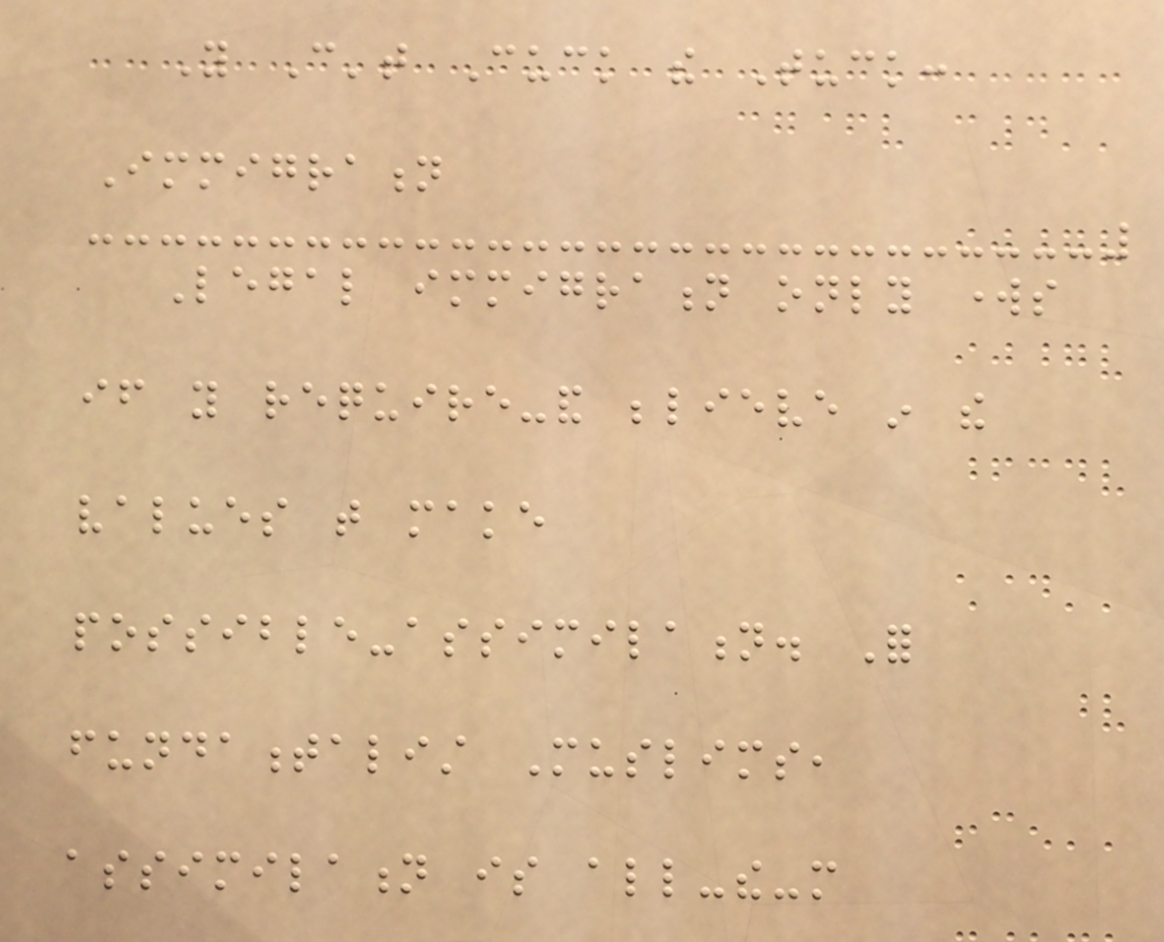You Can't Cuck the Tuck:
Immigration
Legal immigration only works
if you require-and believe in the
values that make
possible-assimilation. For
fundamentalist Muslims,
assimilation is all-the-more
